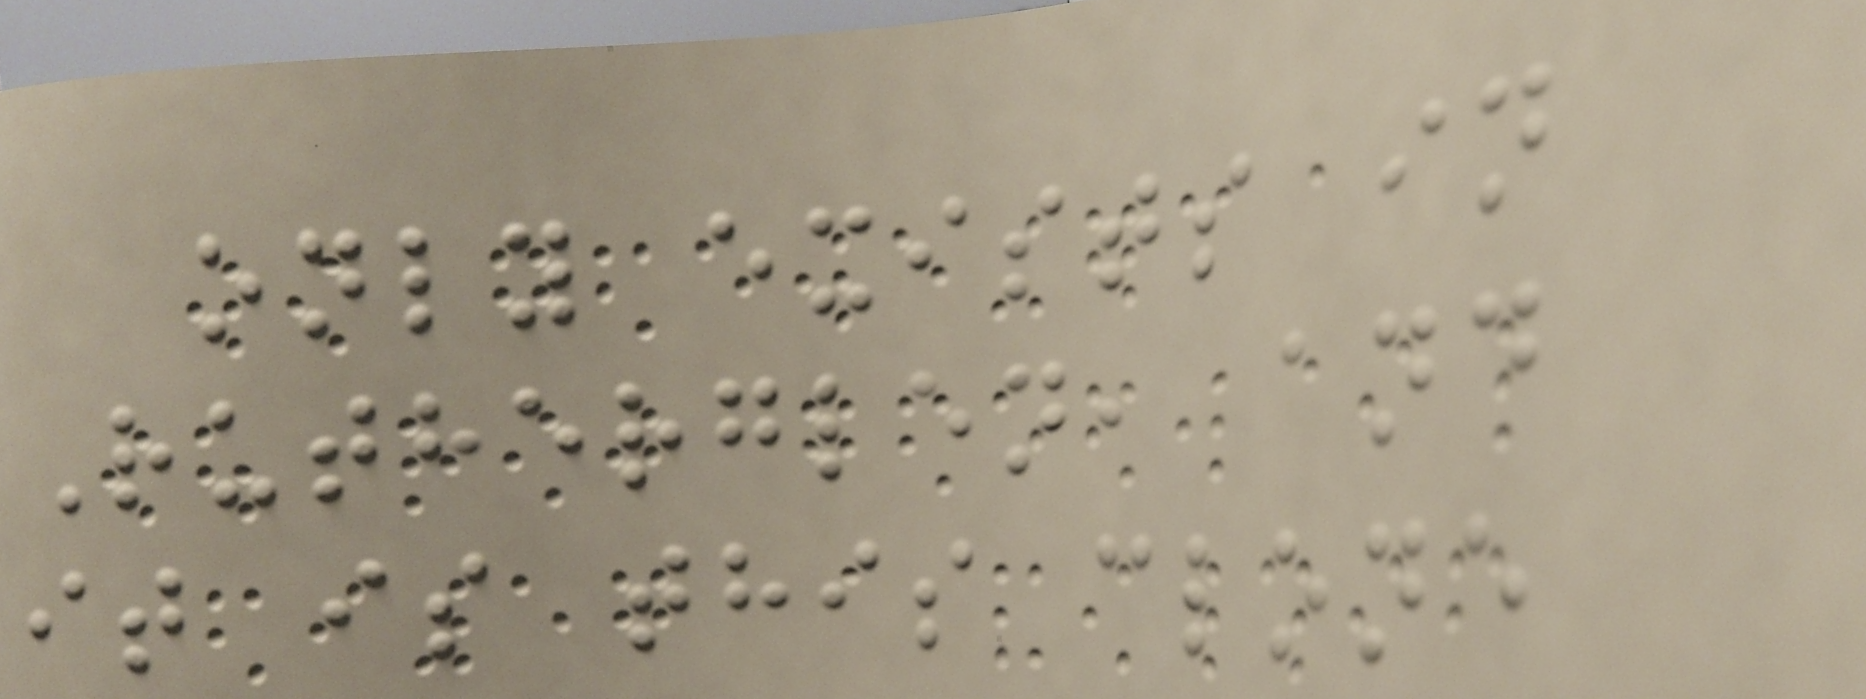only exists in
Rutherglen, and
it is this clone
